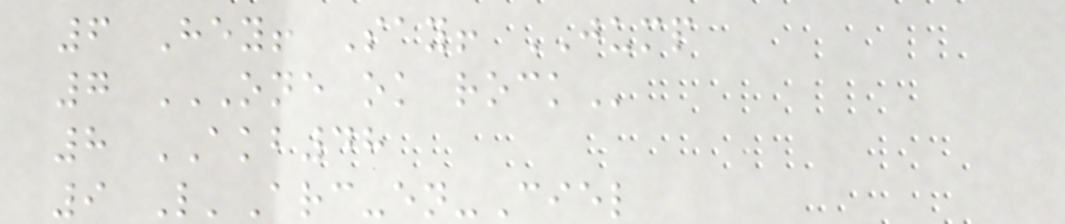6 Hey! Say! JUMP
7 ONE OK ROCK
8 AKB48
9 L'Arc-en-Ciel
